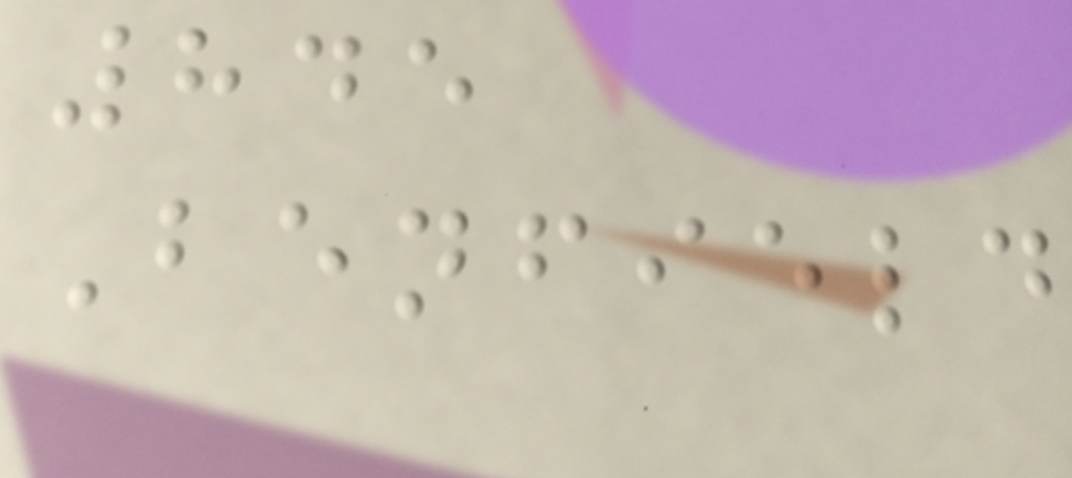845
Benfield
